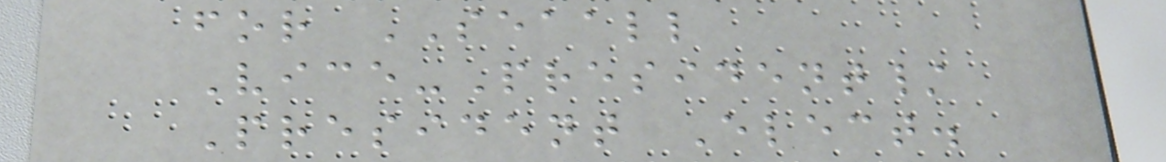for SEAALL
Vice-President/
President Elect.
